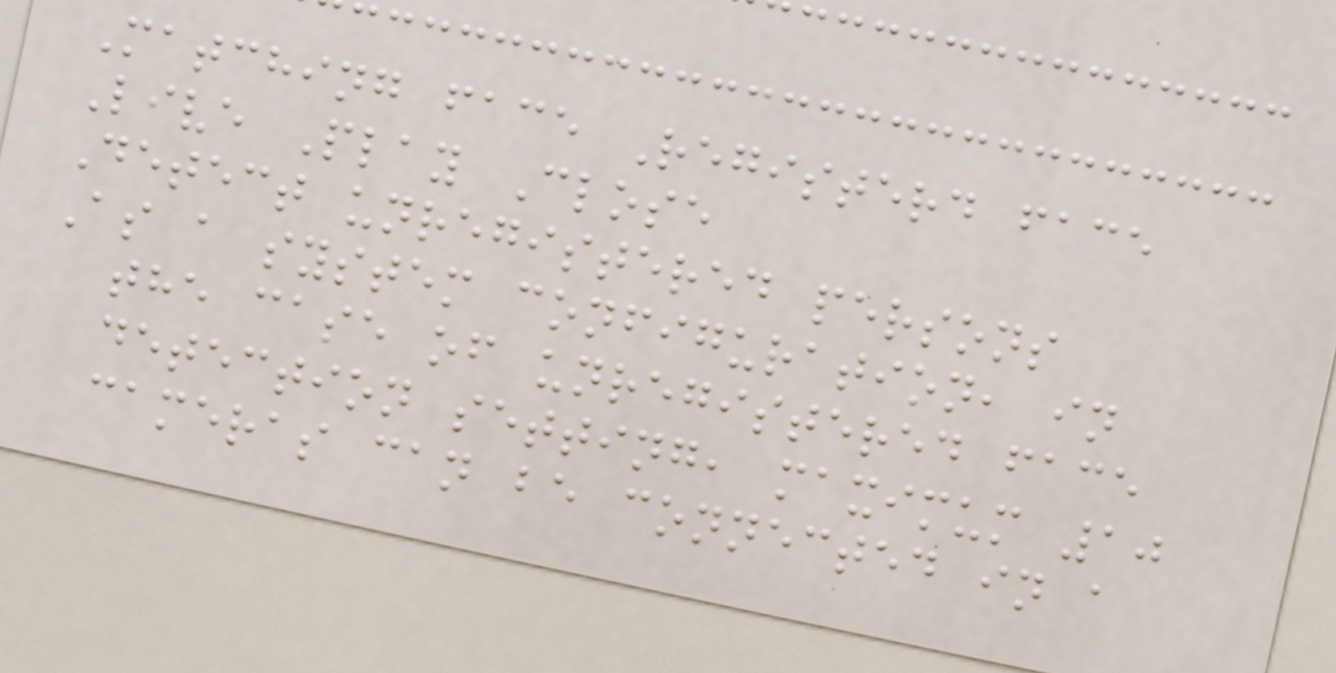Matching face Registerd face
Live Play Close
Detect unregistered persons
As a system configuration, in
the case of unregistered face
detection setting, maximum 10
cameras can be connected in a
